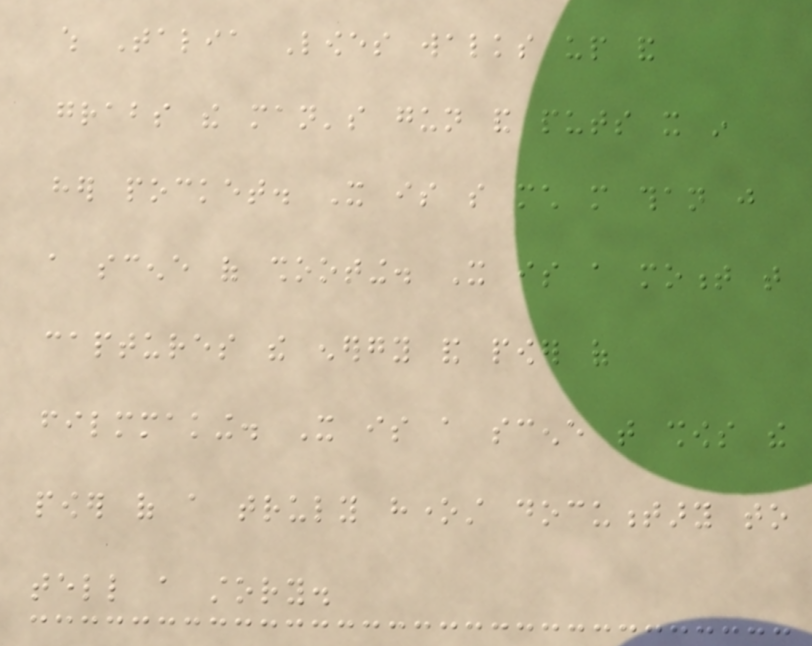which Talia Lowes walks up and
grabs the man's gun and puts it in
her pocket. It is so much more than just
a scene of shooting. It is a moment that
captures the energy and power of
filmmaking. It is a scene that shows the
power of a truly honest documentary to
tell a story.
